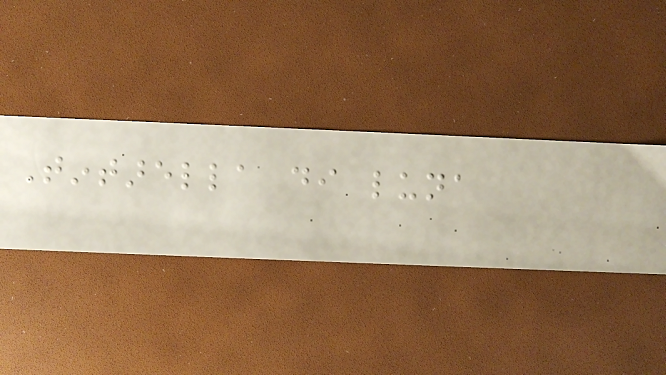Tintarella di luna
